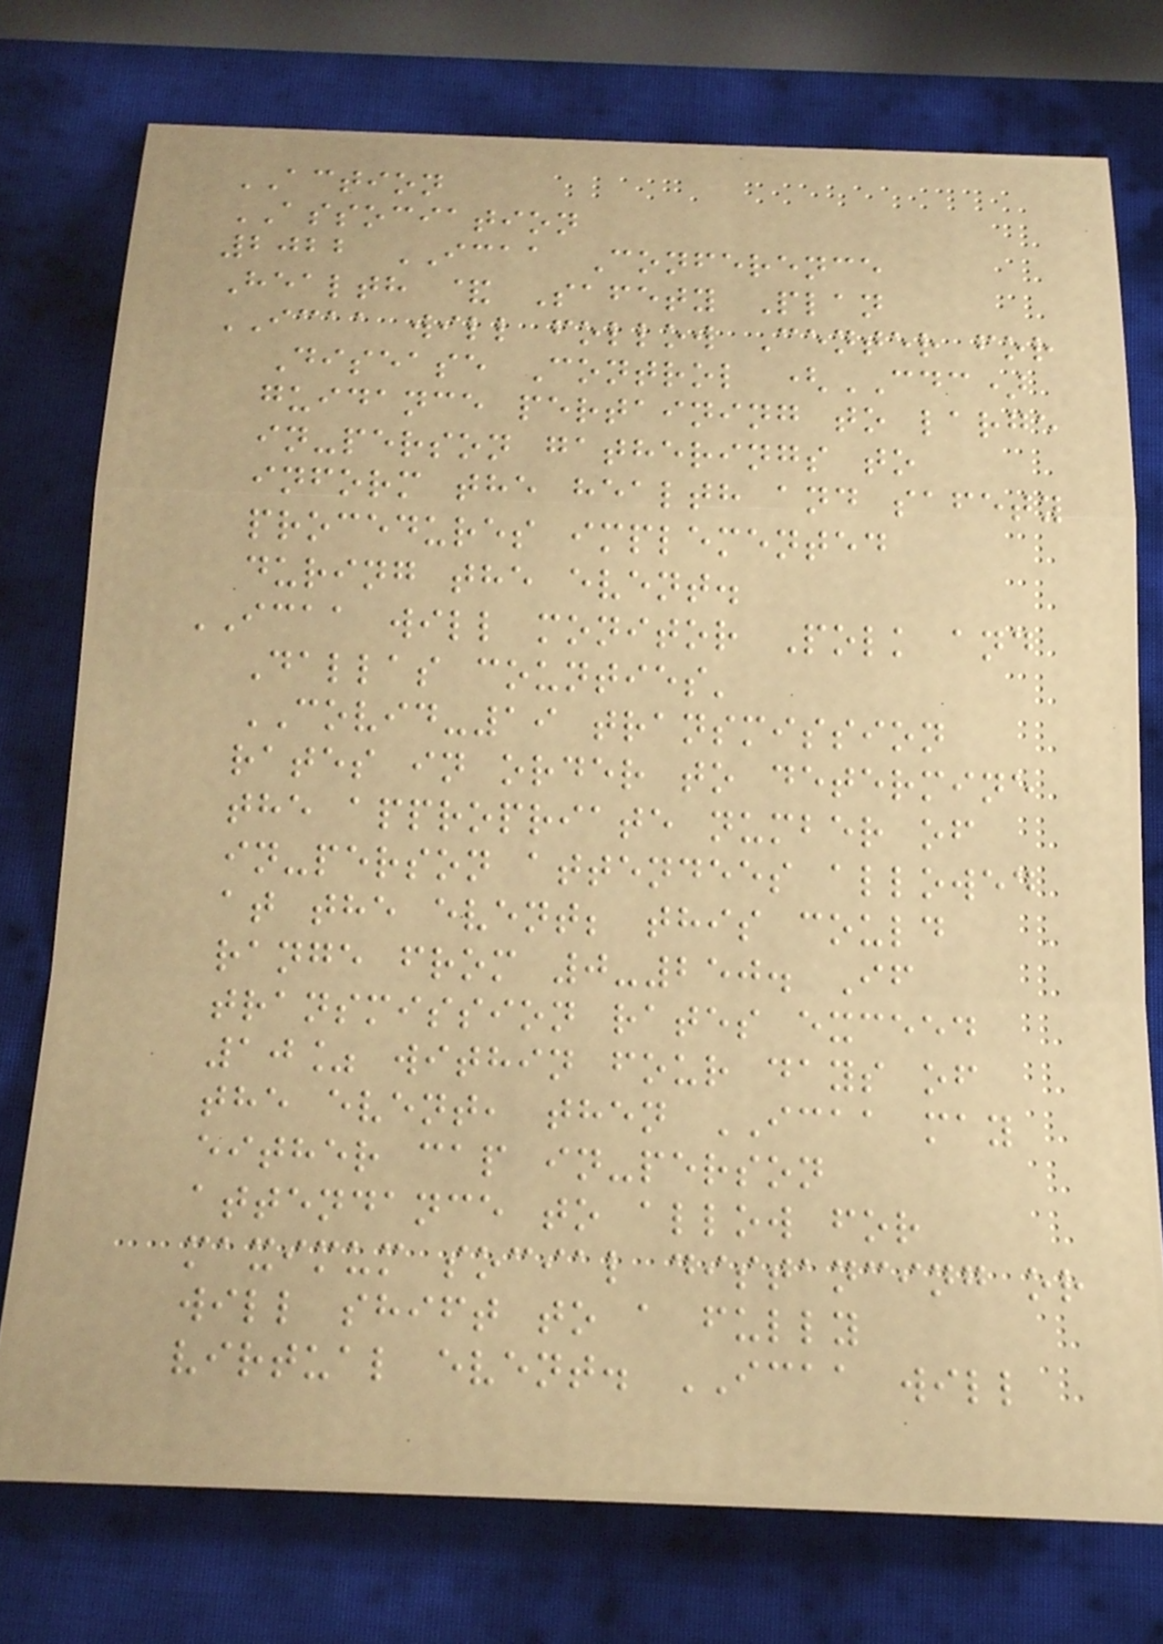ACTION
ASSOCIATION
2022 ICAA Conference
Health & Safety Plan
ICAA will follow Center for
Disease Control (CDC)
guidance pertaining to large
in-person gatherings to
inform the health and safety
procedures implemented
during the event.
ICAA will monitor Polk and
Dallas counties'
COVID-19 transmission
rates in order to determine
the appropriate number of
in-person attendees allowed
at the event; this could
range from 0-250. If
transmission rates exceed
10% within four days of
the event, then ICAA may
either cap in-person
attendance to allow for
maximum social distancing or
will shift to a fully
virtual event. ICAA will
